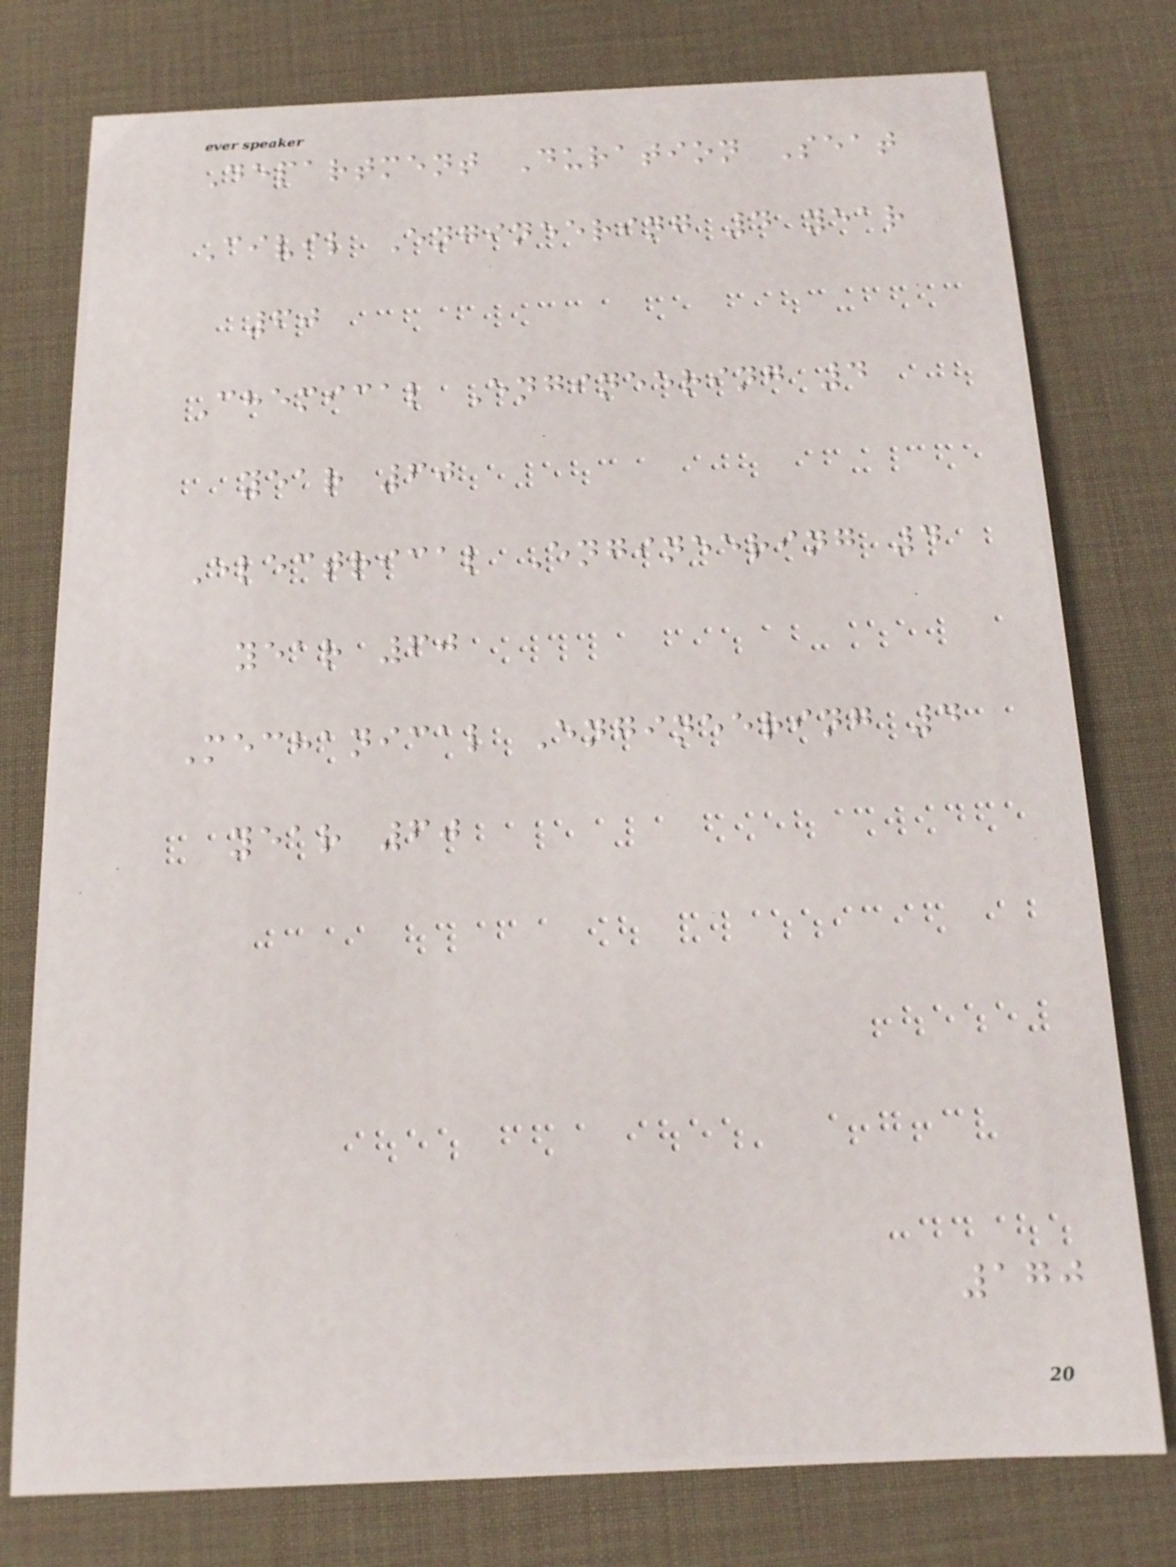Department Duration Seat
Civil Engineering 4 year
60
Chemical Engineering 4
year 60
Electrical Engineering 4
year 60
Mechanical Engineering 4
year 60
170
